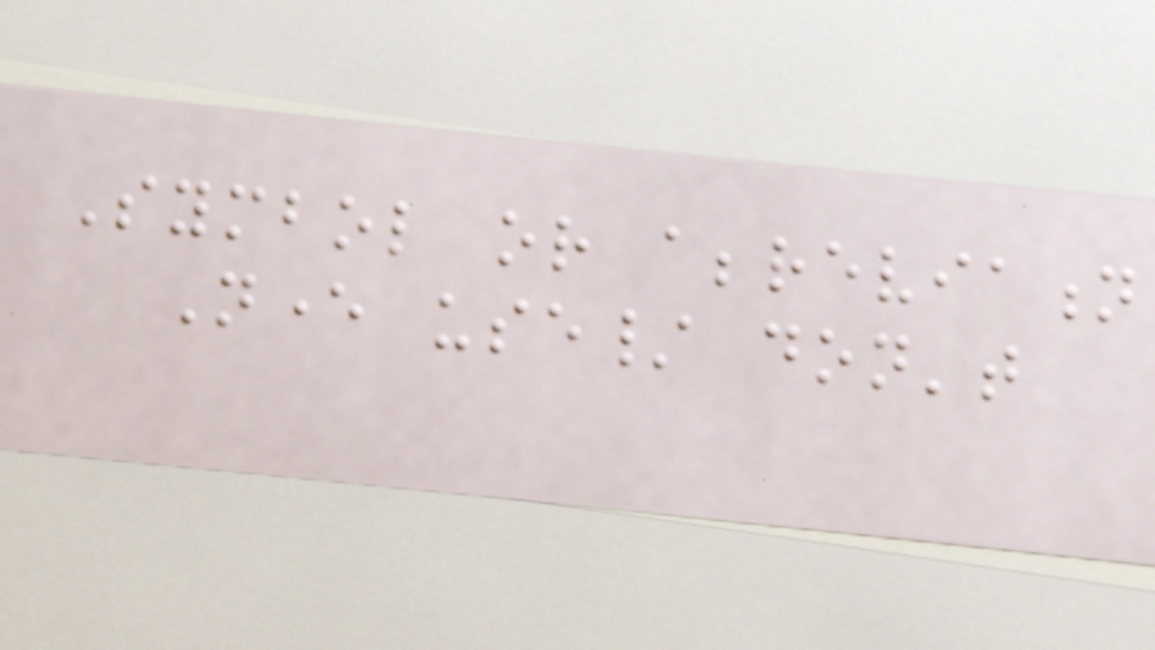Symbol or abbreviation
Never use/ don't
